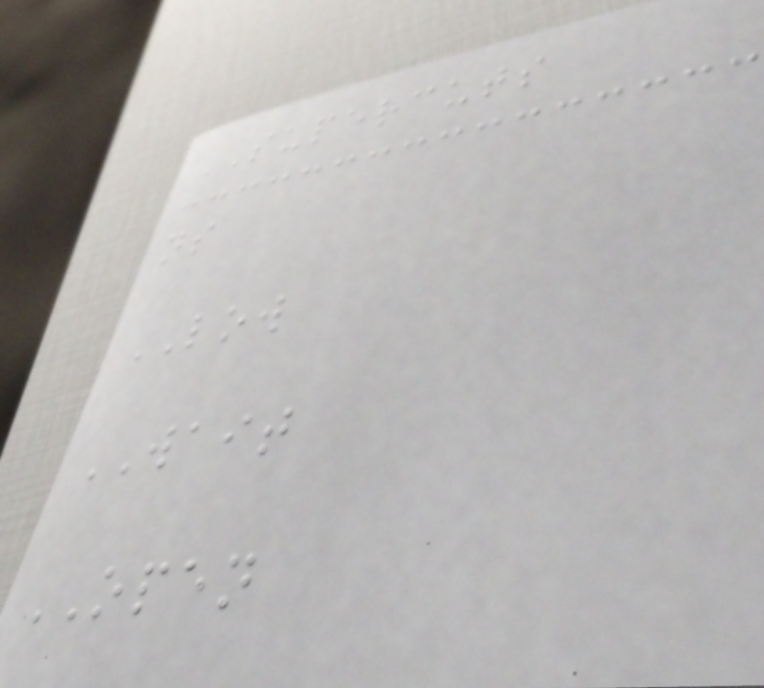SUPERCUTS
ns
LOW
WAIT
OPEN
